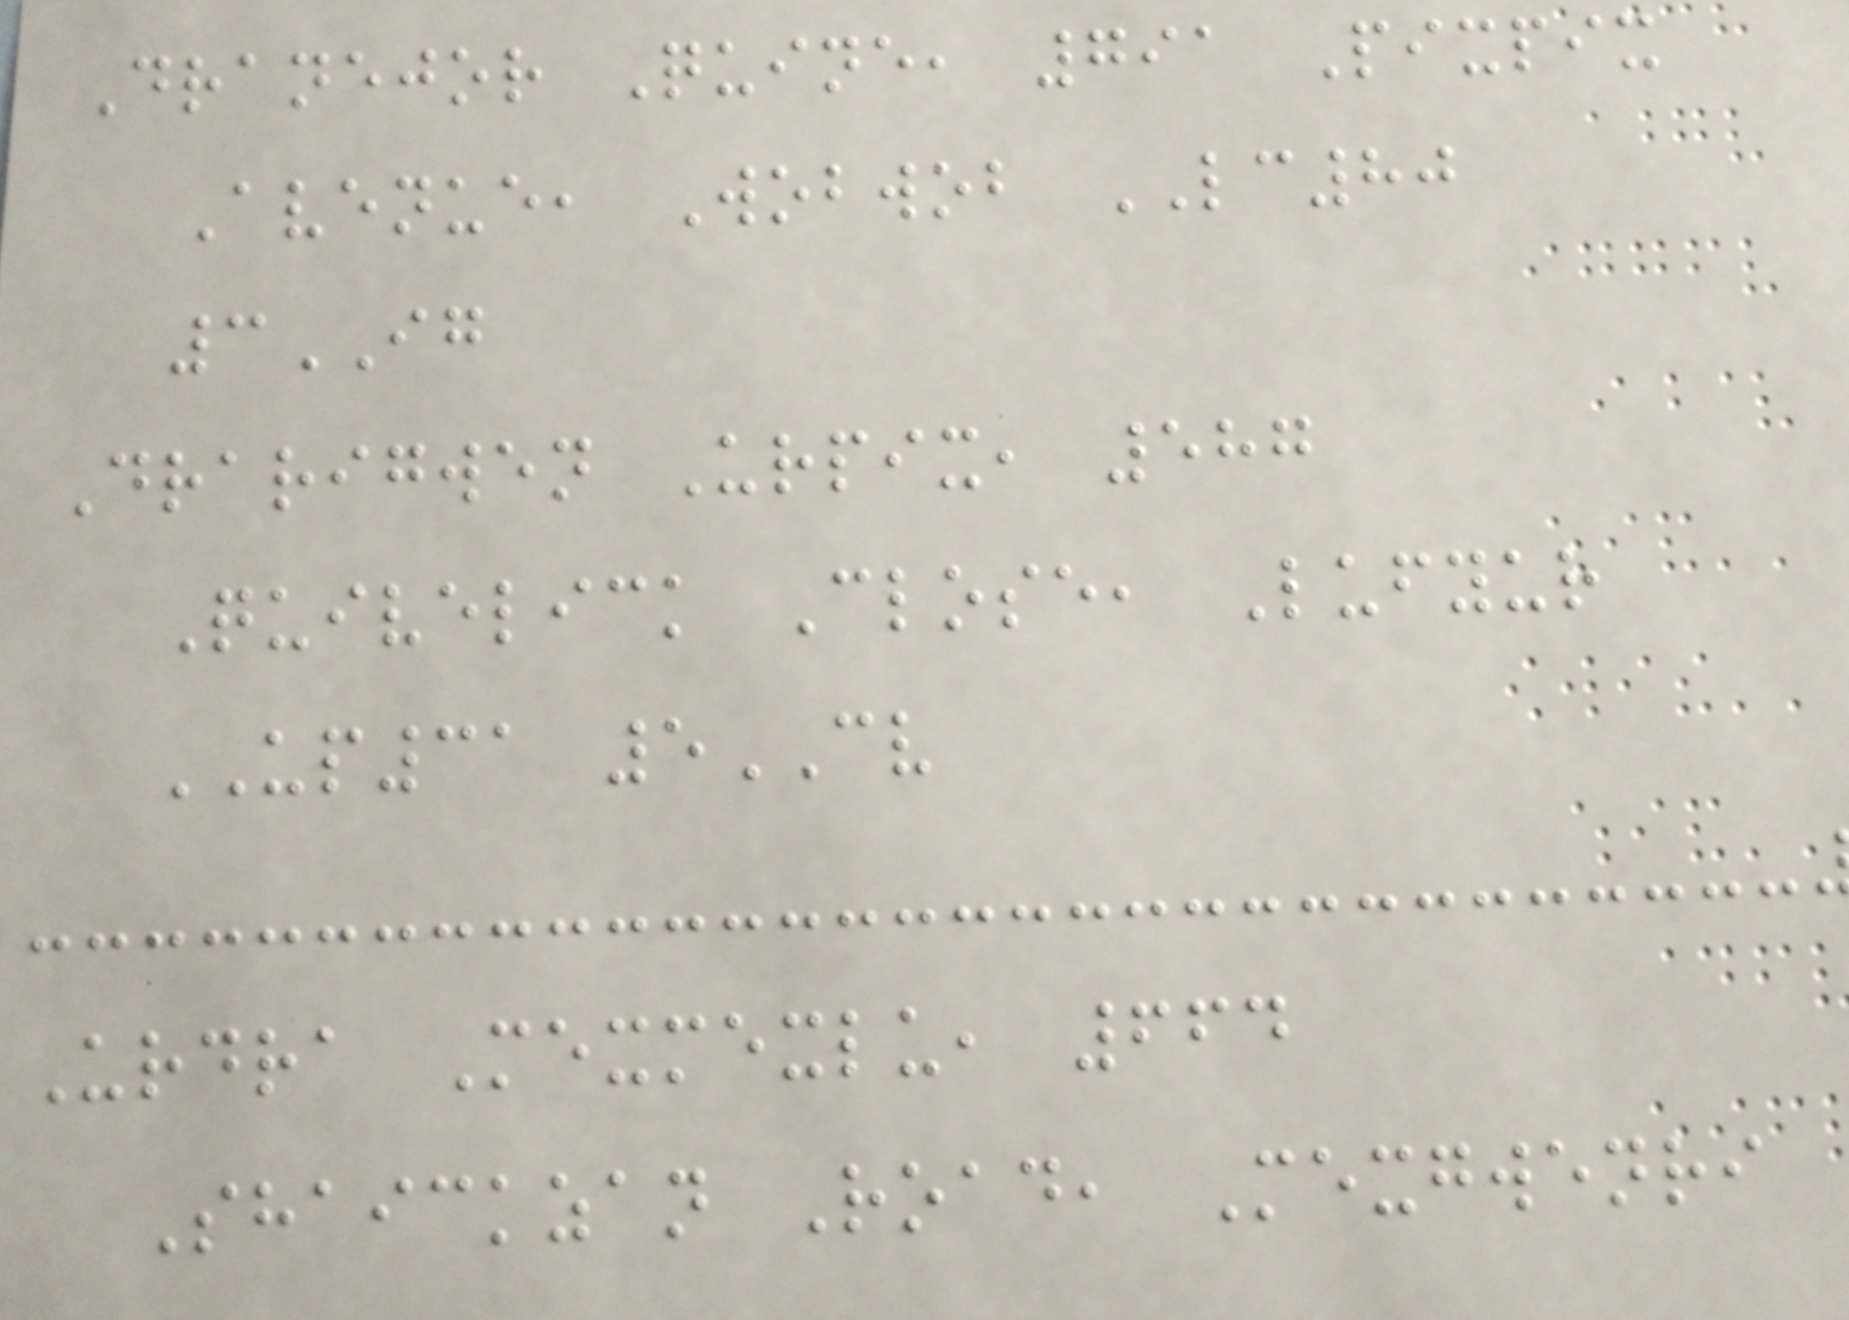Dranejor Quine, 791 Pixpix
Avenue, Wobwob LC80
3IG
Drarigwen Urpix, 587
Quivelick Close, Lufyur
UP31 5CV
Urdra Mexmexlu, 664
Shaickzan Road, Mexgwenri
